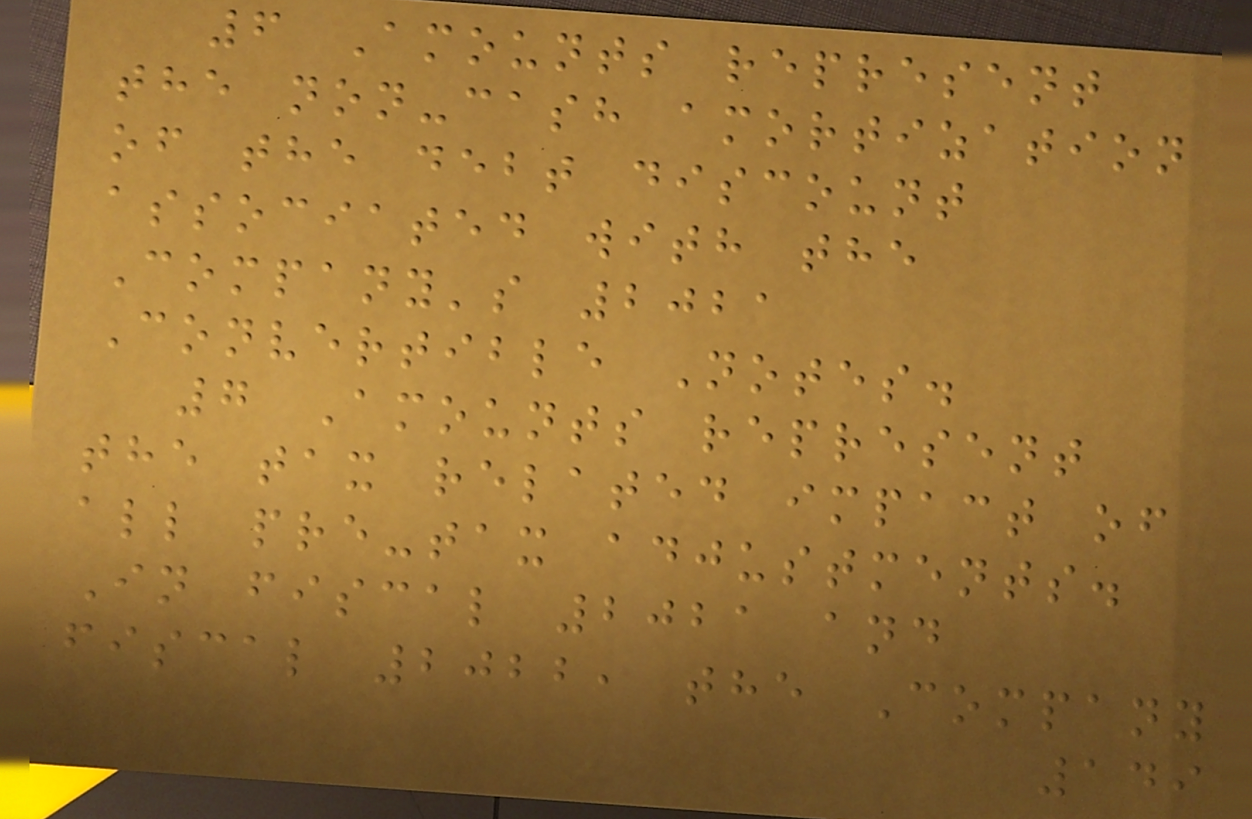6 Amounts represent
the non-cash amortization
of the debt discount
associated with the
Company's 2021
Convertible Notes.
7 Amounts represent
the tax related impact of
all pre-tax adjustments.
In fiscal 2021 and
fiscal 2022, the Company
149
